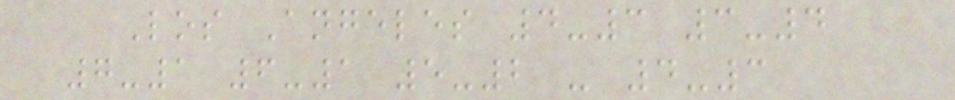Los Angeles 4-3 3-4
7-1 6-1 5-2 - 4-3
